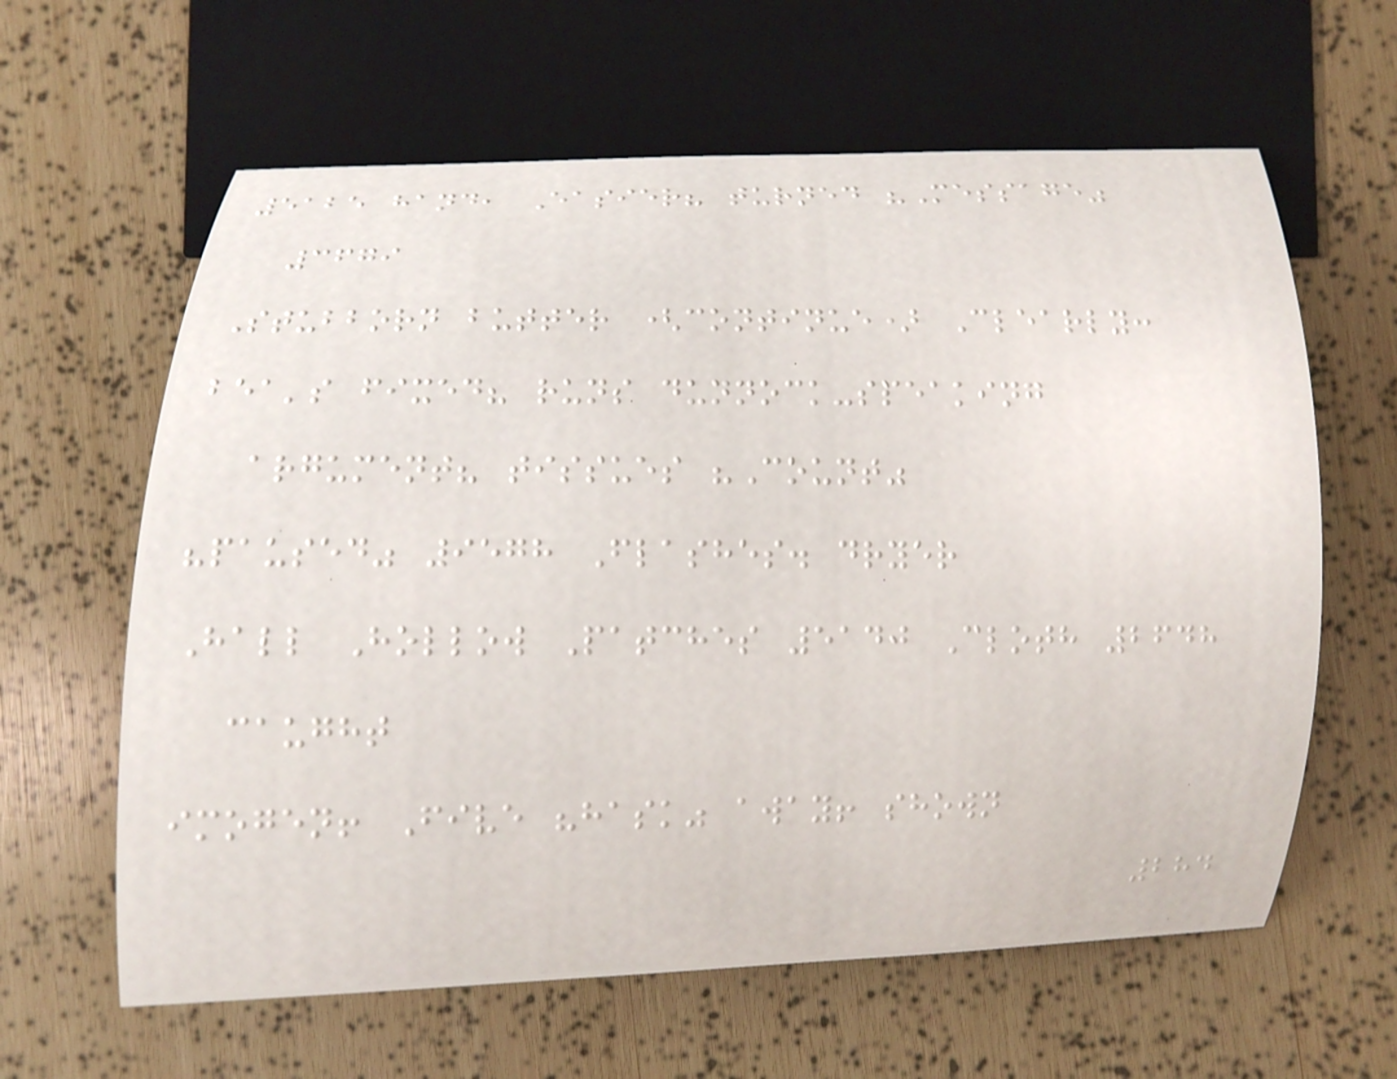5125 hand, Easier? turned "Message"
3679
Stubborn butter (continue) Clearly:
bea's fixed? runs dunnock-speaking
argument? tissues "Count"
"paused" 9578 Flashes. dryer
Hall Hollow Patches 5140 Cloth 2648
caught
imogen! Five "hask" away! shown
284
